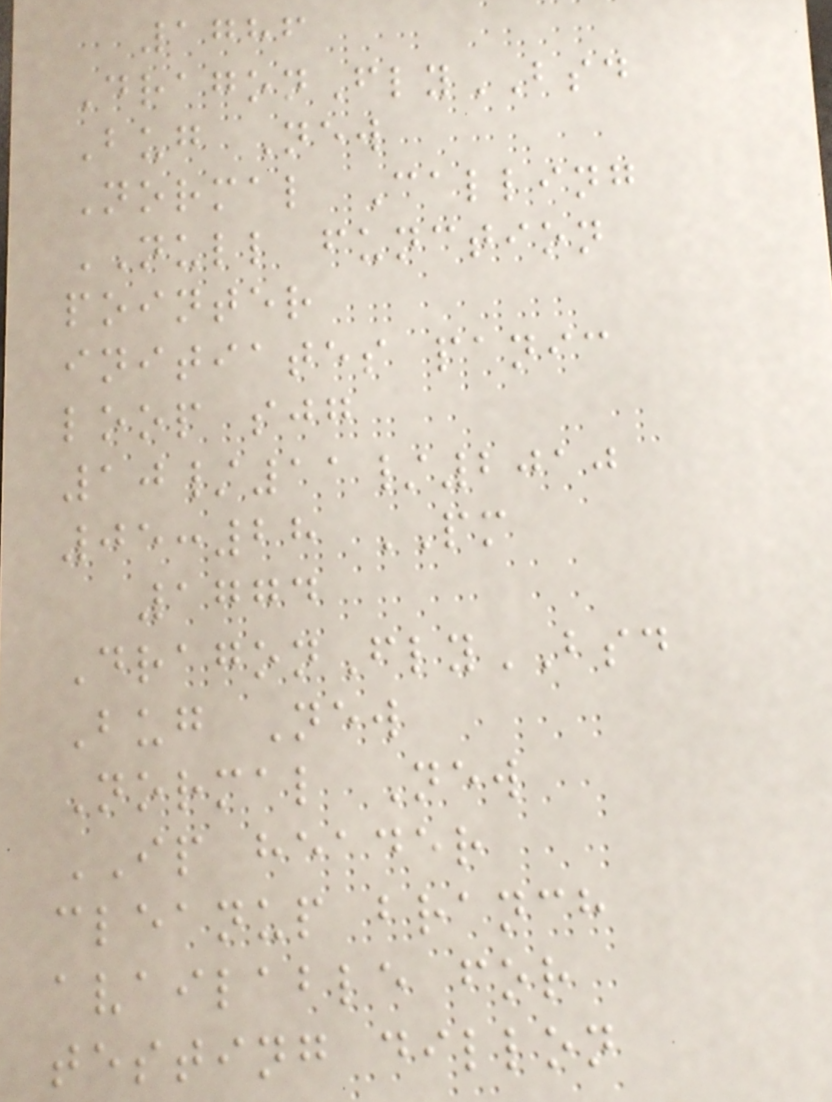1786
DragonFlyBSD
Bug New
Normal Calling
NULL function
pointer
initiates panic
loop sjg
10/11/2010
05:28 PM
1774
DragonFlyBSD
Bug New
Normal New
IP header
cleanup branch
available for
testing dillon
